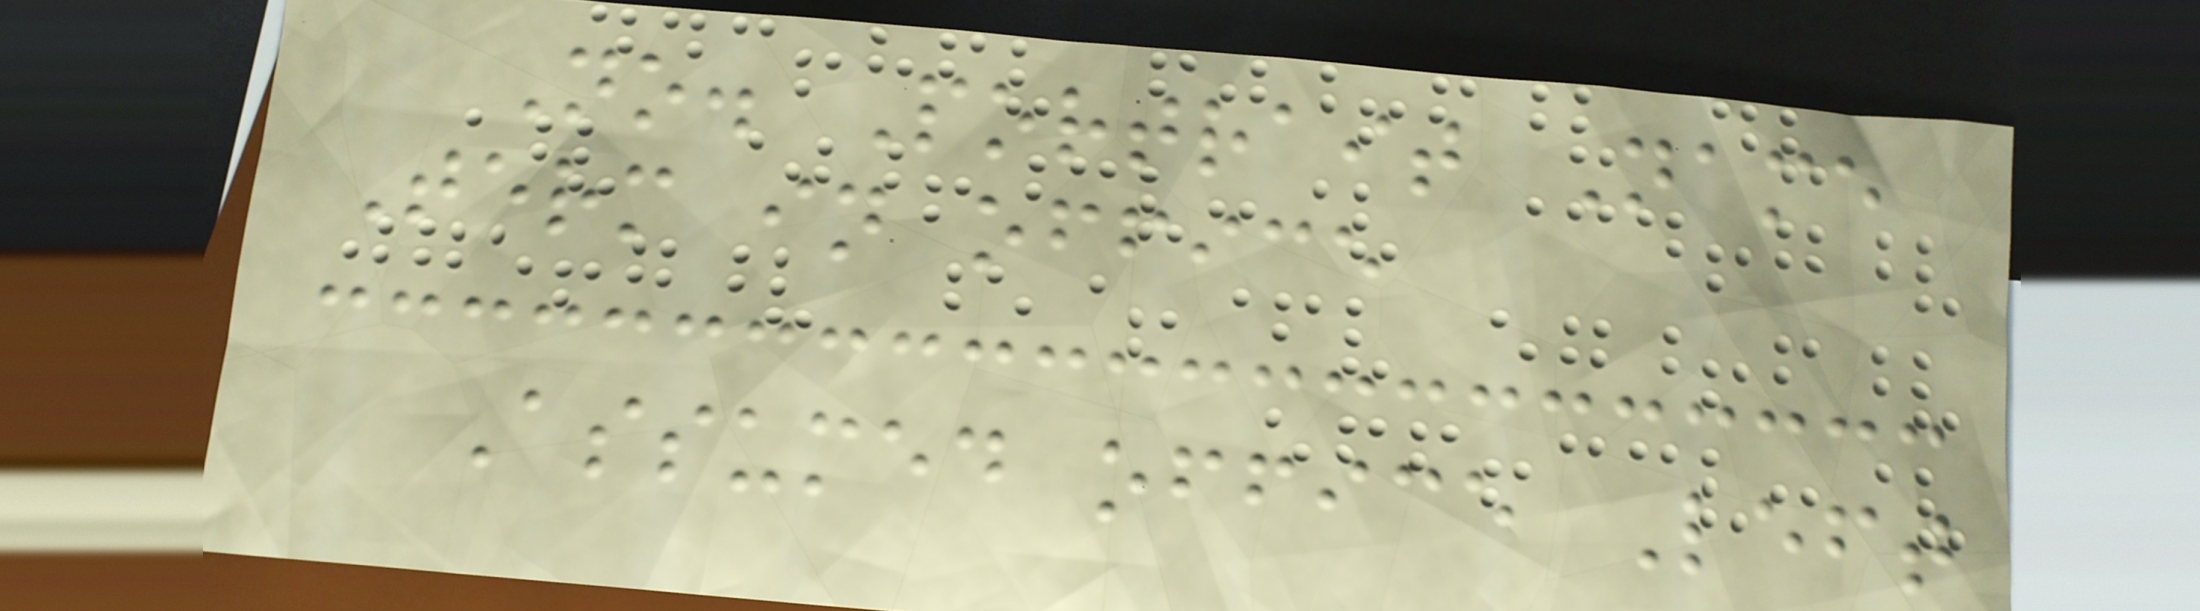No. Portrait Name
Term in office
Assumed office Left
